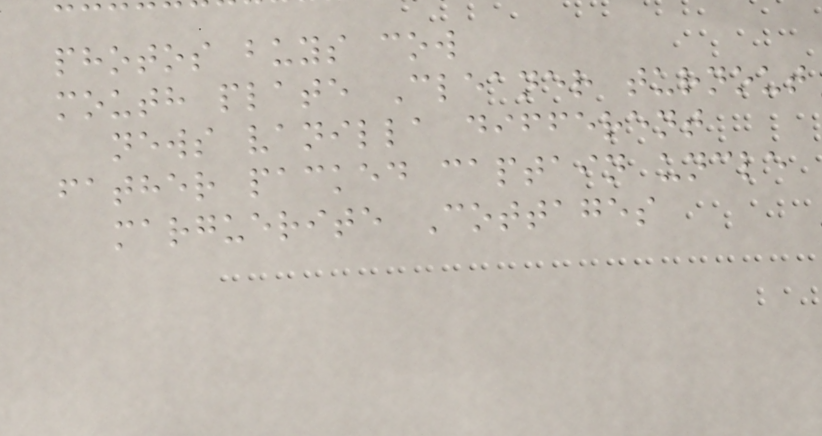photos buys cow
mouth plate Cleaner turnout
news vanilla different
father packed captain uncle
marguerite Cottages
